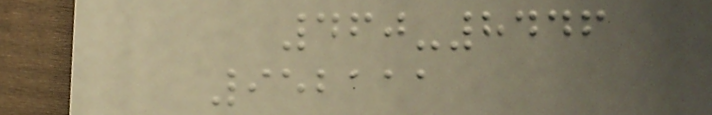460-8446
952111
